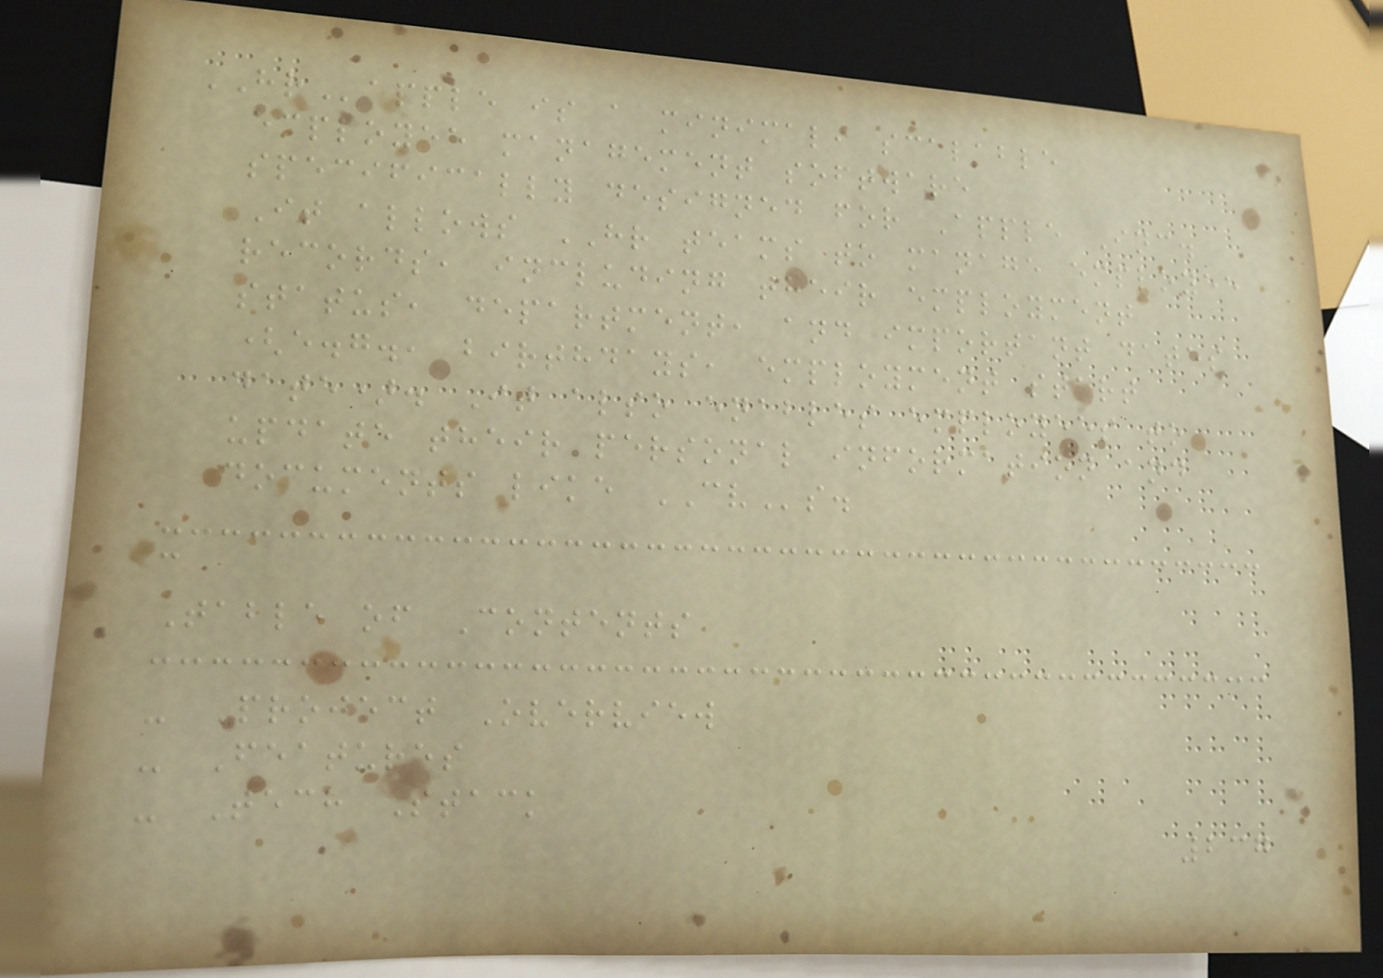HRapple is a minimal, scalable
employee management software
specifically designed for Apple Inc.
It allows HR teams to manage employee
records, including their employment
status, department, and important dates
(e.g., birthdays, employment start
date). It also enables employees to
update their personal information and
documents like CVs.
c
Table of Contents
- Project Overview
- Features
- Tech Stack
237
